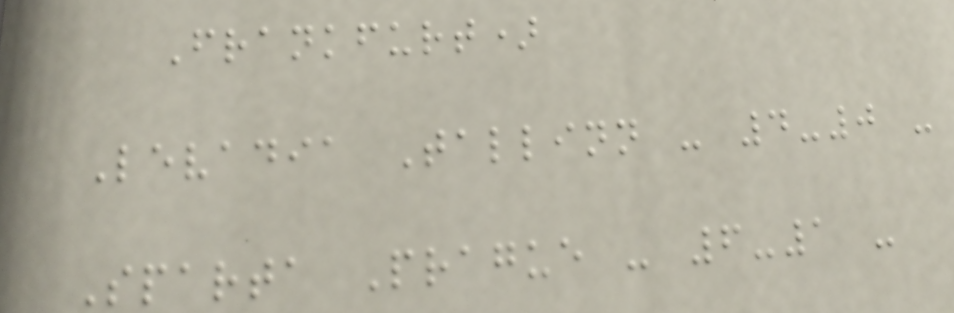Frankfurt)
Levadia Tallinn - 4-0 -
Sparta Prague - 6-1 -
